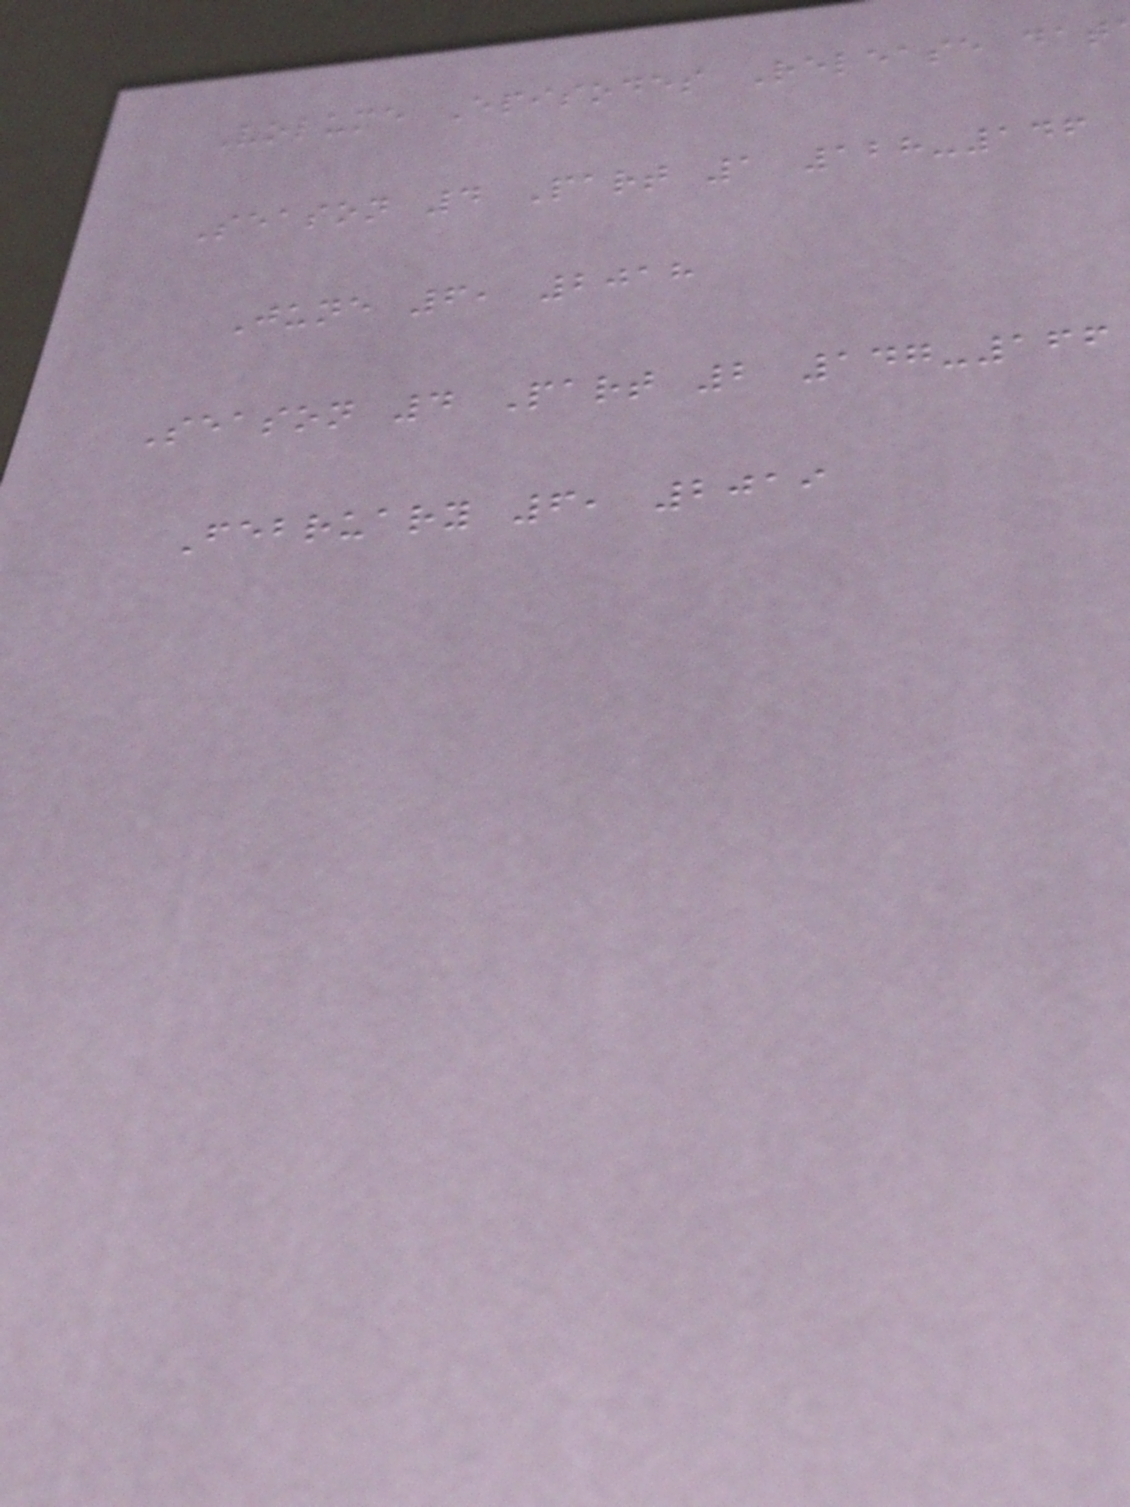Volume Episodes Release dat
Season 4 Part 1 128-146
June 6, 2018
Season 4 Part 2 147-166
February 6, 2019
